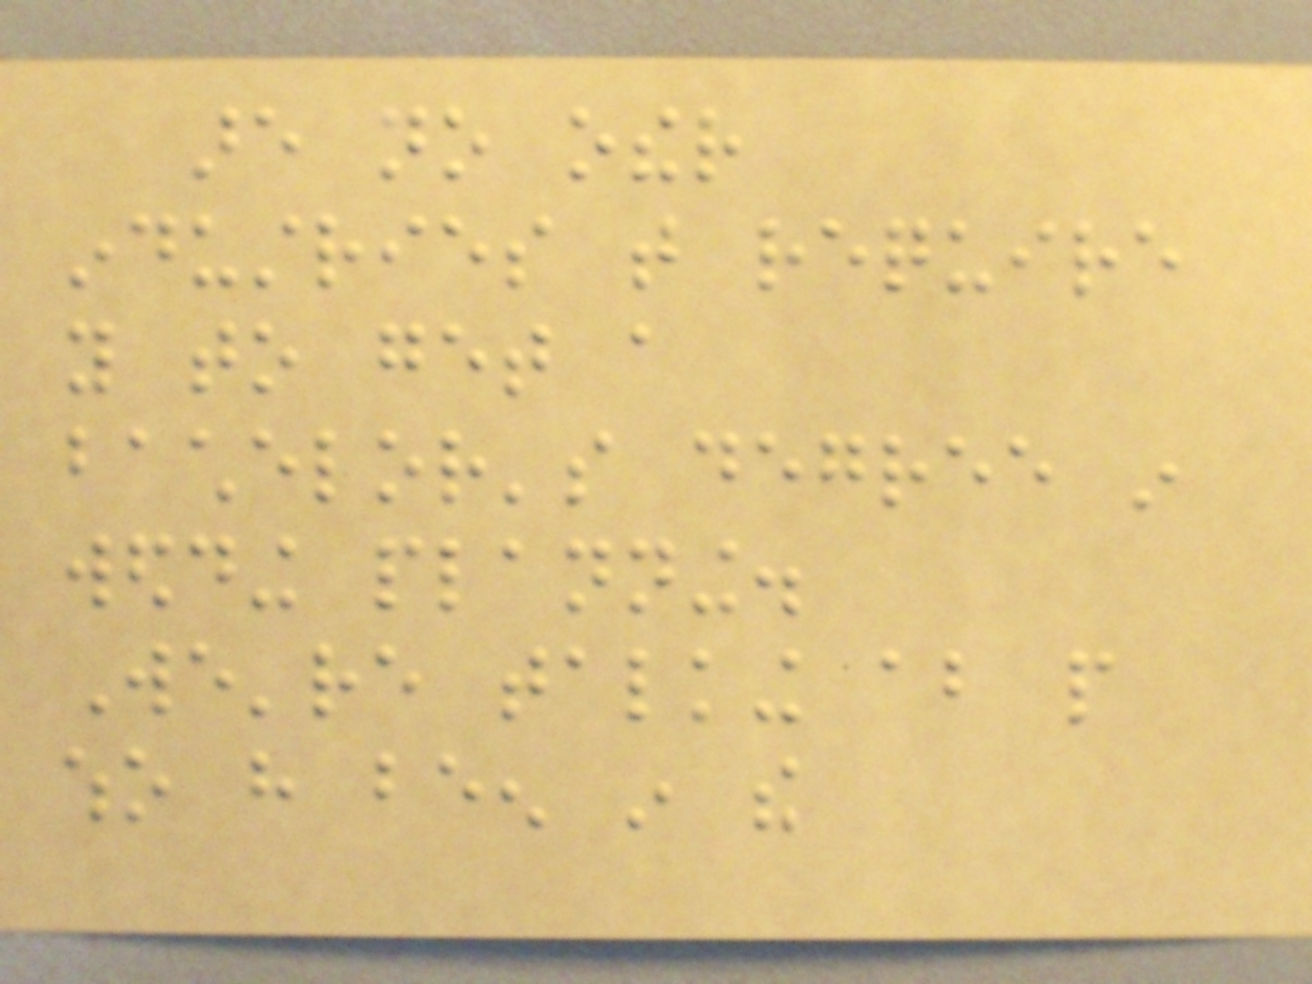are no other
industries that require
you to get a
bachelor's degree in
wedding planning.
We're talking about people
who have been in the
